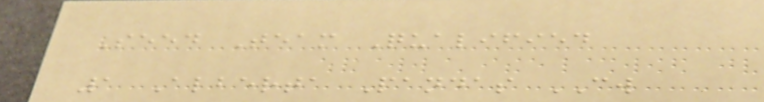Seed Team Qualified
1 Alberta Pandas CW
